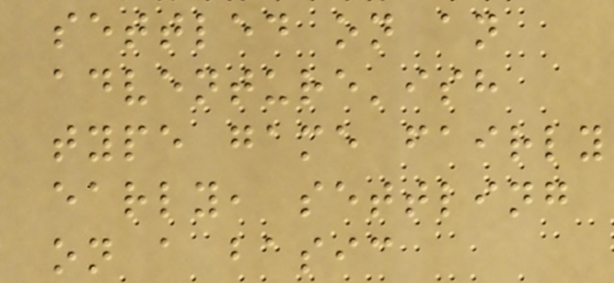settled on an
adventure'ish
type game fairly
early, settling
on a basic
